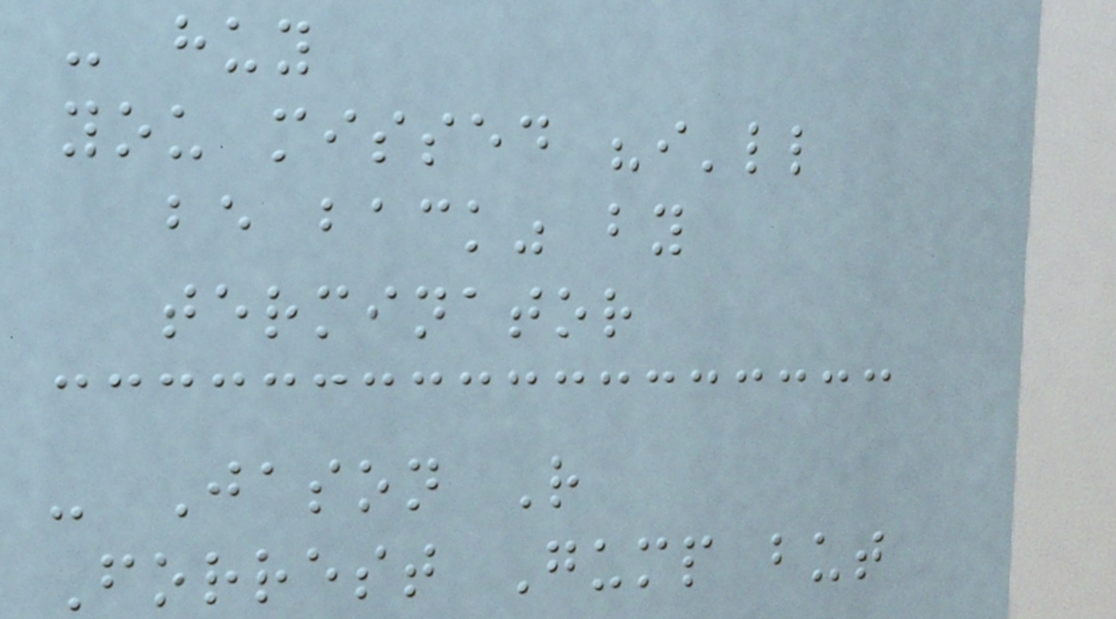- huy
you missed "i'll
be back" by
terminator
- Jason R
Forrest Gump but
